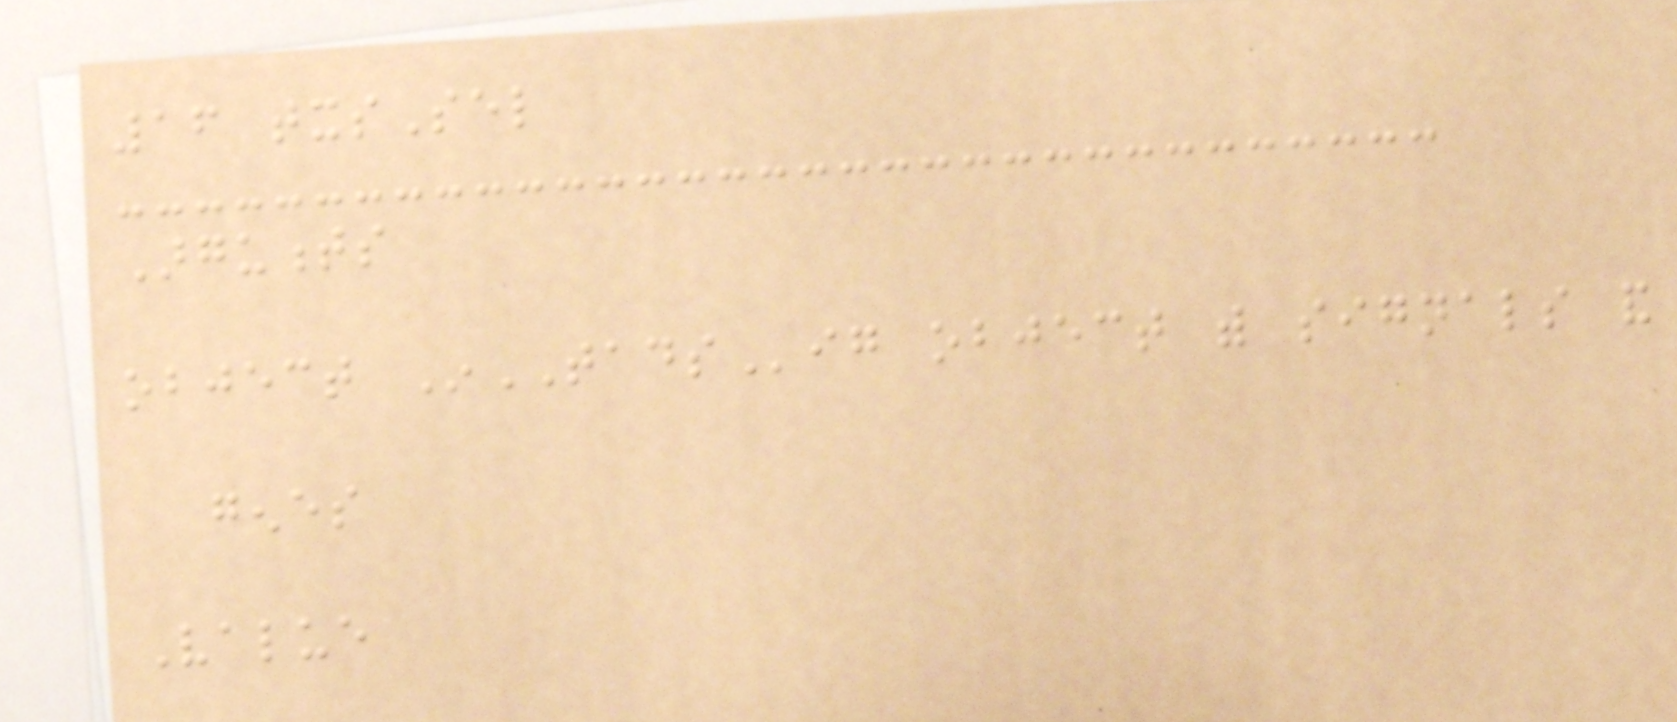16 txsSel
Arguments
object InTADSig object with signals and
genes
Value
